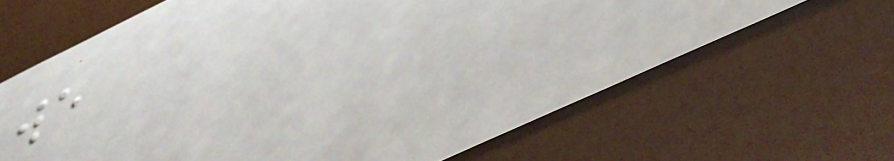we
